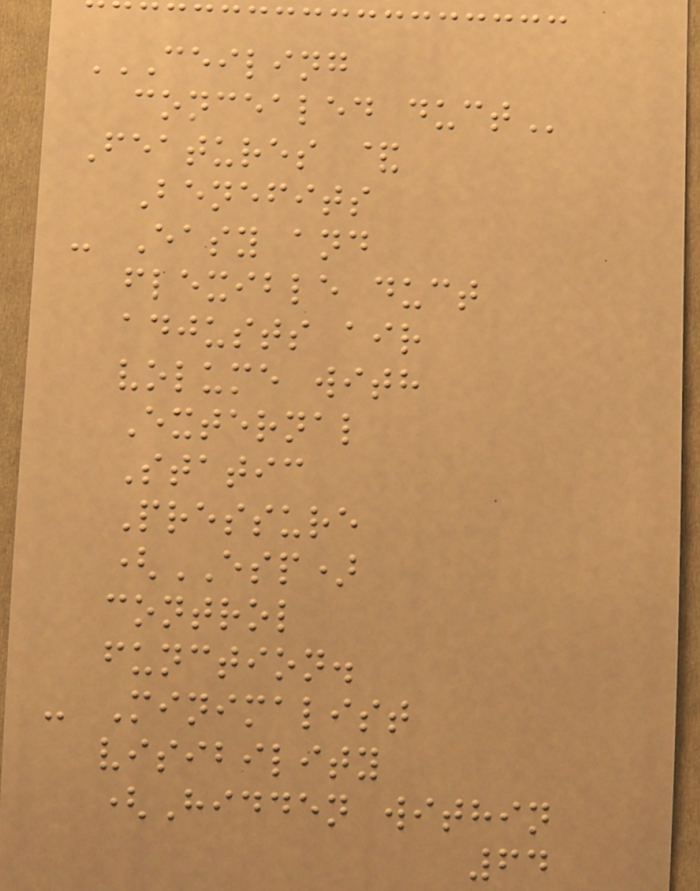CEILING
CONCEALED DUCT
Features &
Benefits
- Easy and
flexible duct
adjusts air
volume with
External
Static
Pressure
(ESP)
control
function.
- Minimalist
visibility
(Hidden within
64
